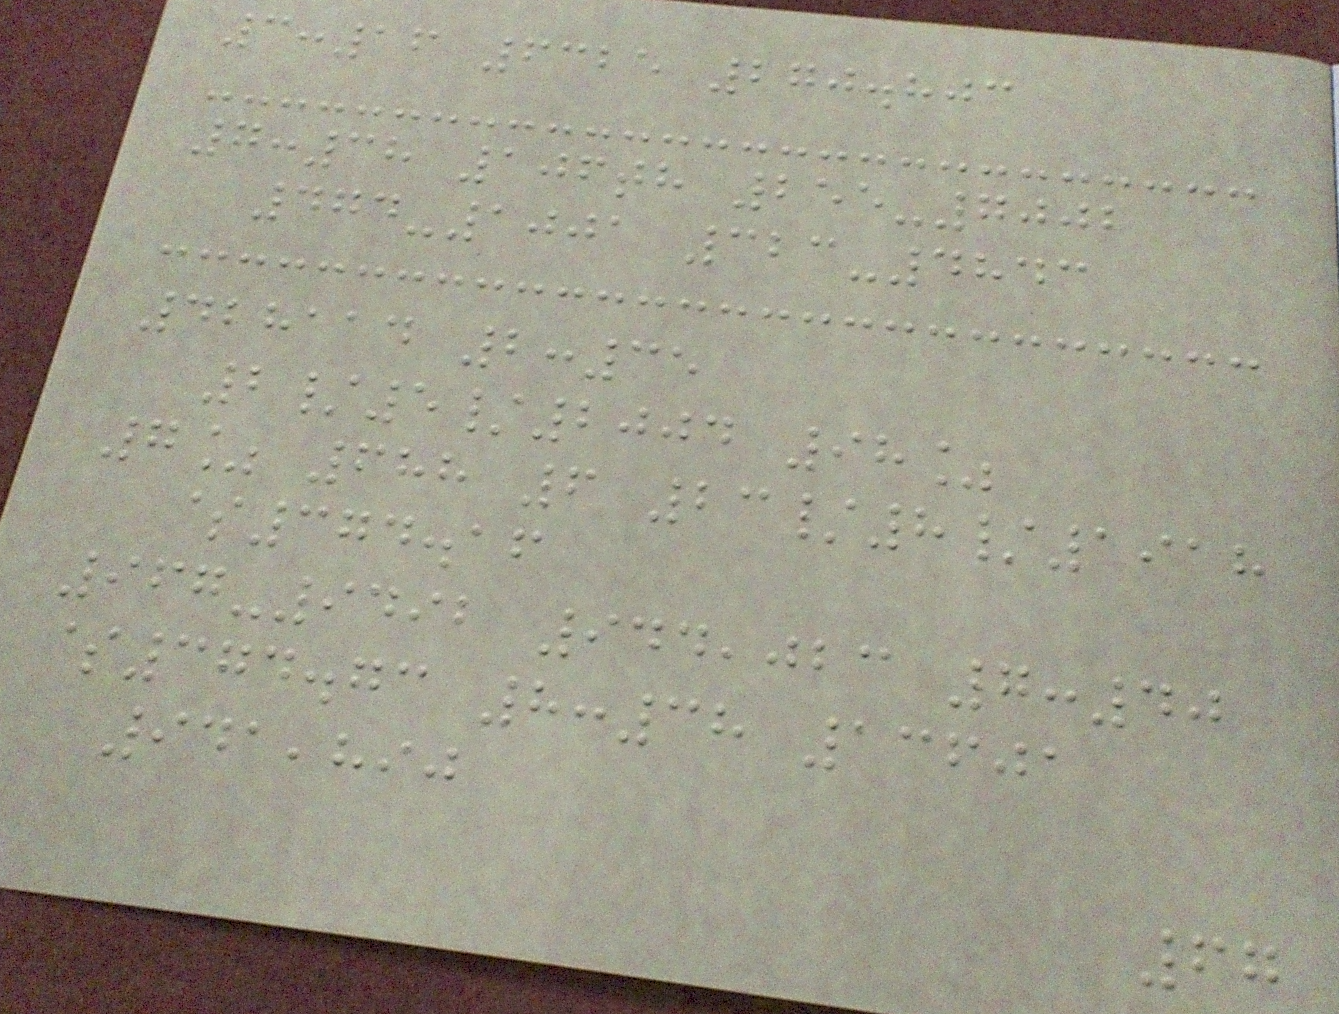3:16 6325 270.803
7:38 106th 255-7002
474-1001 323-4843
428114 2:35
2/5/2004 98%
7% 688 6 23/8/1918
$374.16
967-9492 944,023 7:40
$374.73 8:38 13601
941,890
67
